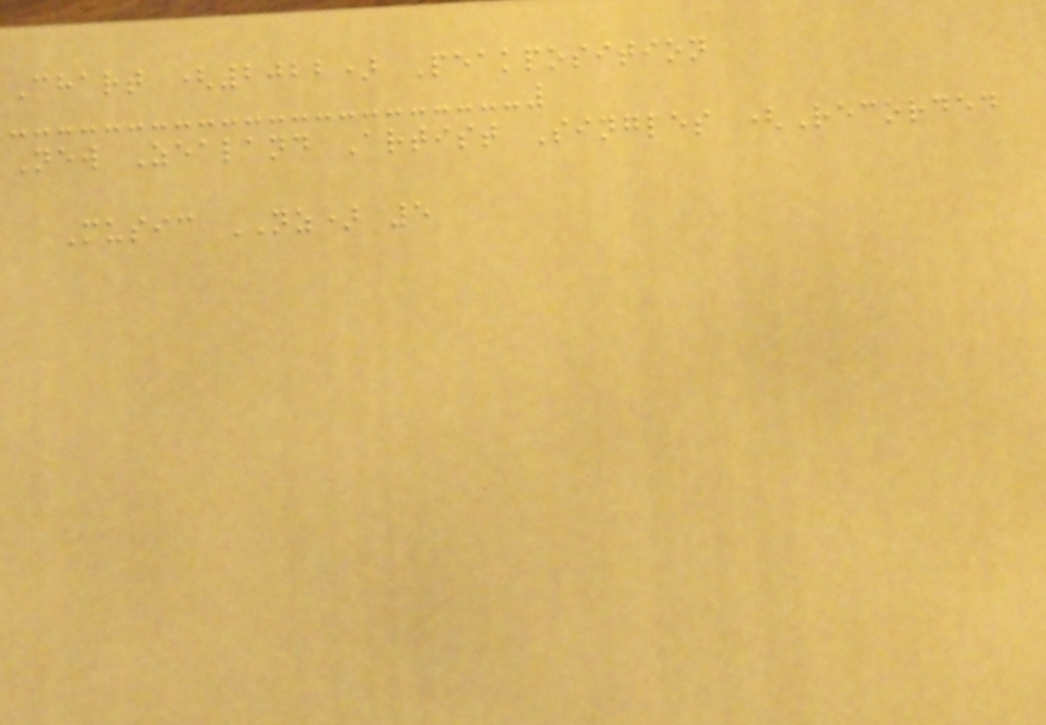Chart (2022) Peakposition
New Zealand Artist Singles (Recorded
Music NZ) 5
